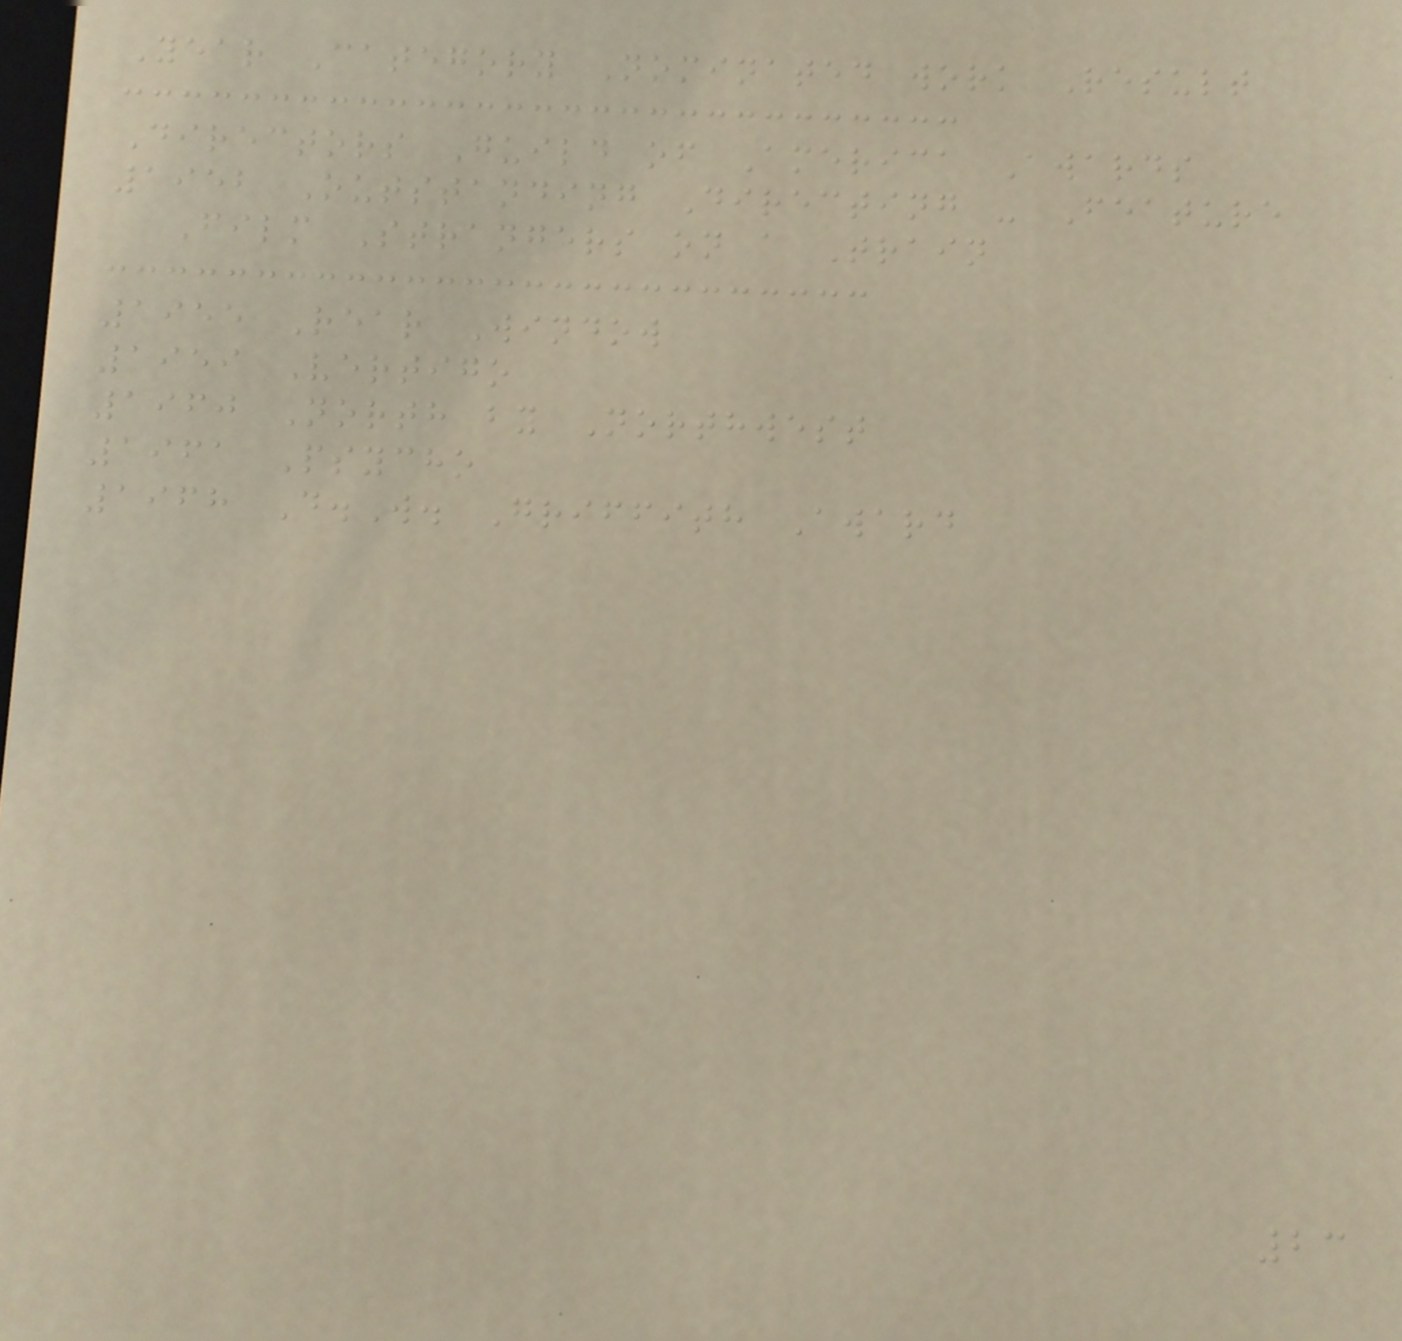Year Category Nominated work Result
Directors Guild of America Awards
1952 Outstanding Directing - Feature
Film Strangers on a Train
1955 Rear Window
1959 Vertigo
1960 North by Northwest
1961 Psycho
1968 D.W. Griffith Award
23
